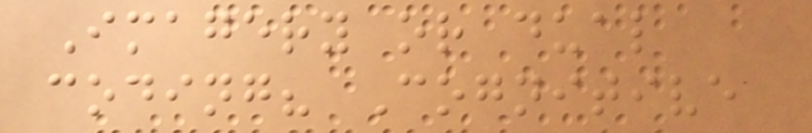Imagery or dual
coding? Cognitive
